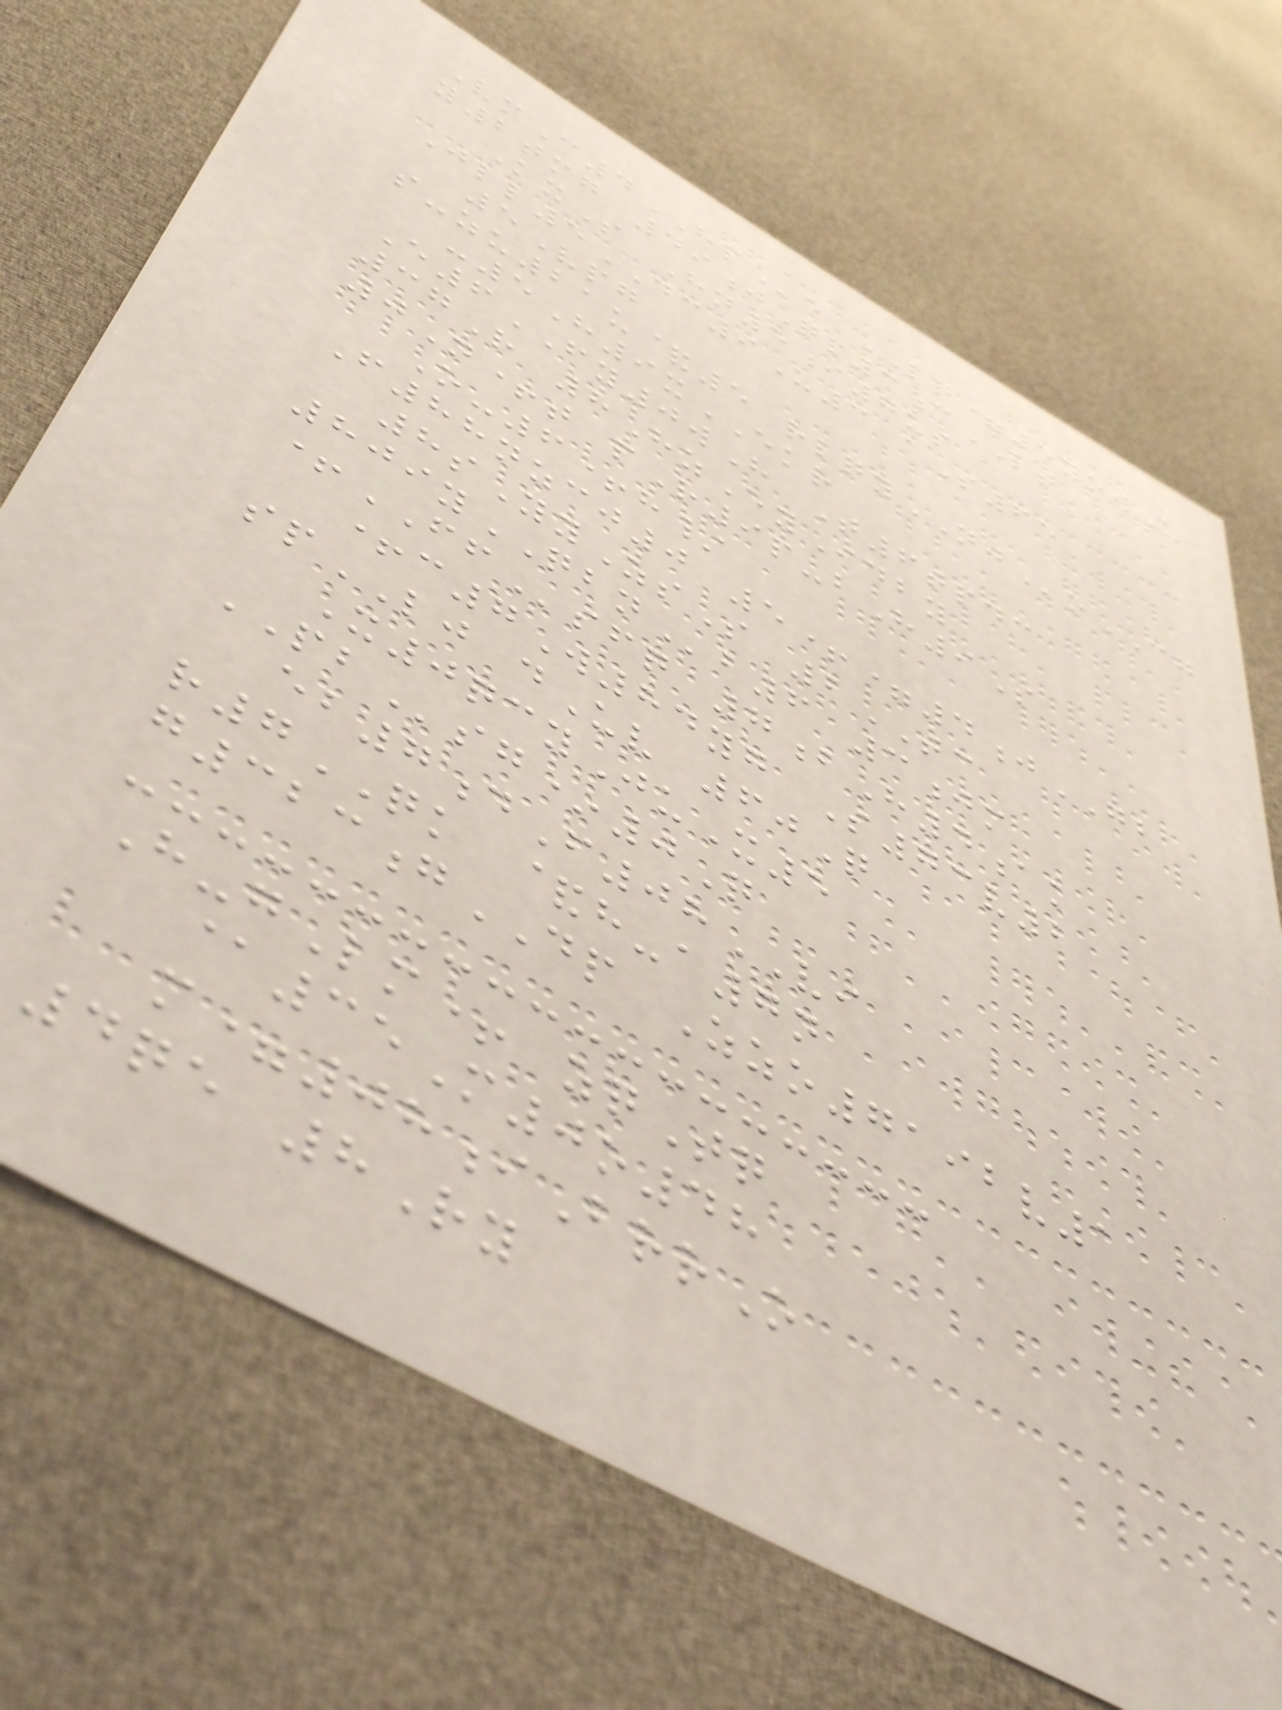VmC4HPe LQ=5yowU
y2tmg 49jQp3cLT
KxS Hn5i7us
Jll5DC9U3 aS65
5Vpg
s-zu21u&5 rlqyNJoCG
-5H9xEKR
E6FY0wH T6tpdc
37R 8HzEyIdby
0N+t pR9p-bH9S
O-6+h/
F88nzcj0 5+=4jGB
8sYyZsS 2TC
809yQBNb6 3jm
+FFsfq 7bH4ak
+c7W84yg S73v2
spLJ dUv 60Q
X0qcyJuX5
PBsg*0Q
eb7dF08VI
r7QK &h-a7n
g323gDP Zzo7192v1
H-gLm+ zqTq
@35M0o48
m=08iBrrO
4qe 8Ry
